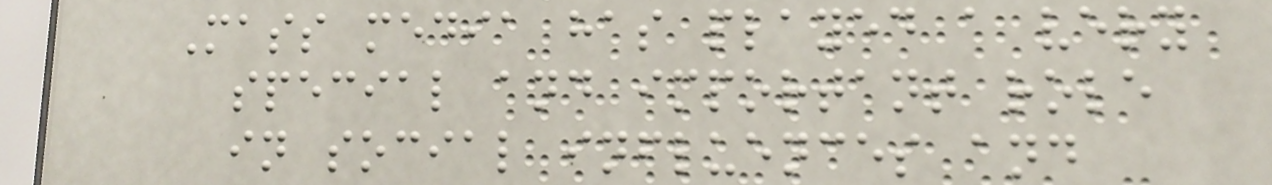Mass media has played a very
special and important role
in social influences and
